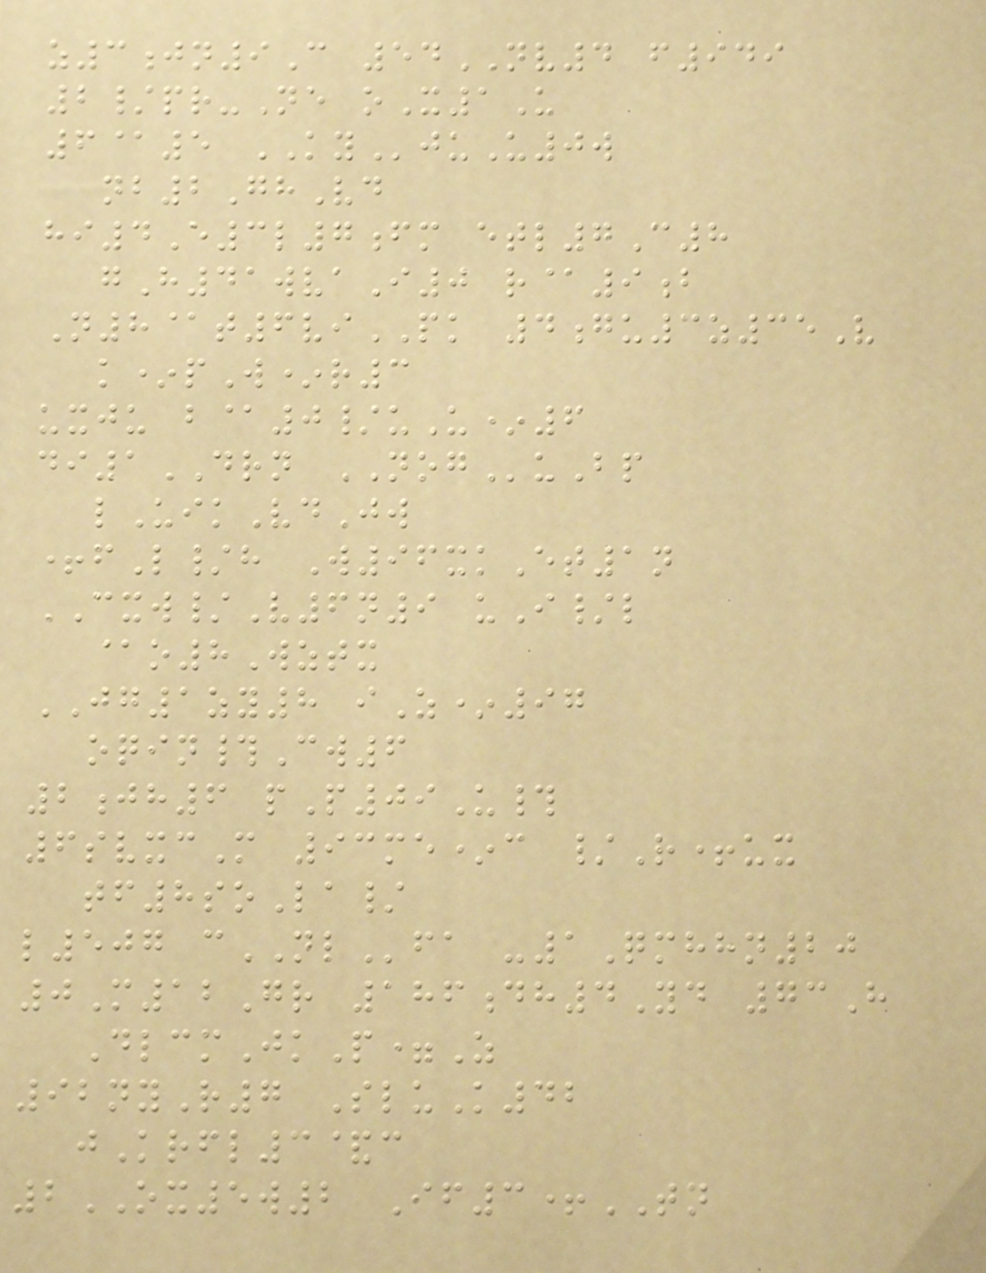z3jn9C 54NV4 f949
2/pr-Ne oX1U
6@5 KYjuU0w
nb2GhVd
hi4E3l7fm etl7C8
gH41wvaI0 r@9b
N8@t6viPK 4gu3z35V
k*pW*r3
uxju b@0/uU*6
di1DRN NOGuBp
lUikVdJw
+fL/h W96xkEt1n
CXW/V6n9 uI/l
@o8Wztx
JG1zy8 iZ*97
oqin#Cw6
2jh6 pP09U#
6svxcM 93me*c /R+ux
tf8soLa/
l507 cNLfa -1Qmhhn20
0M12Gr 186dh4Yd 73H
DlcmJkP=Z
92nyR7 SluK42
jKrfl3&c
2OX5w2 If3+TN
